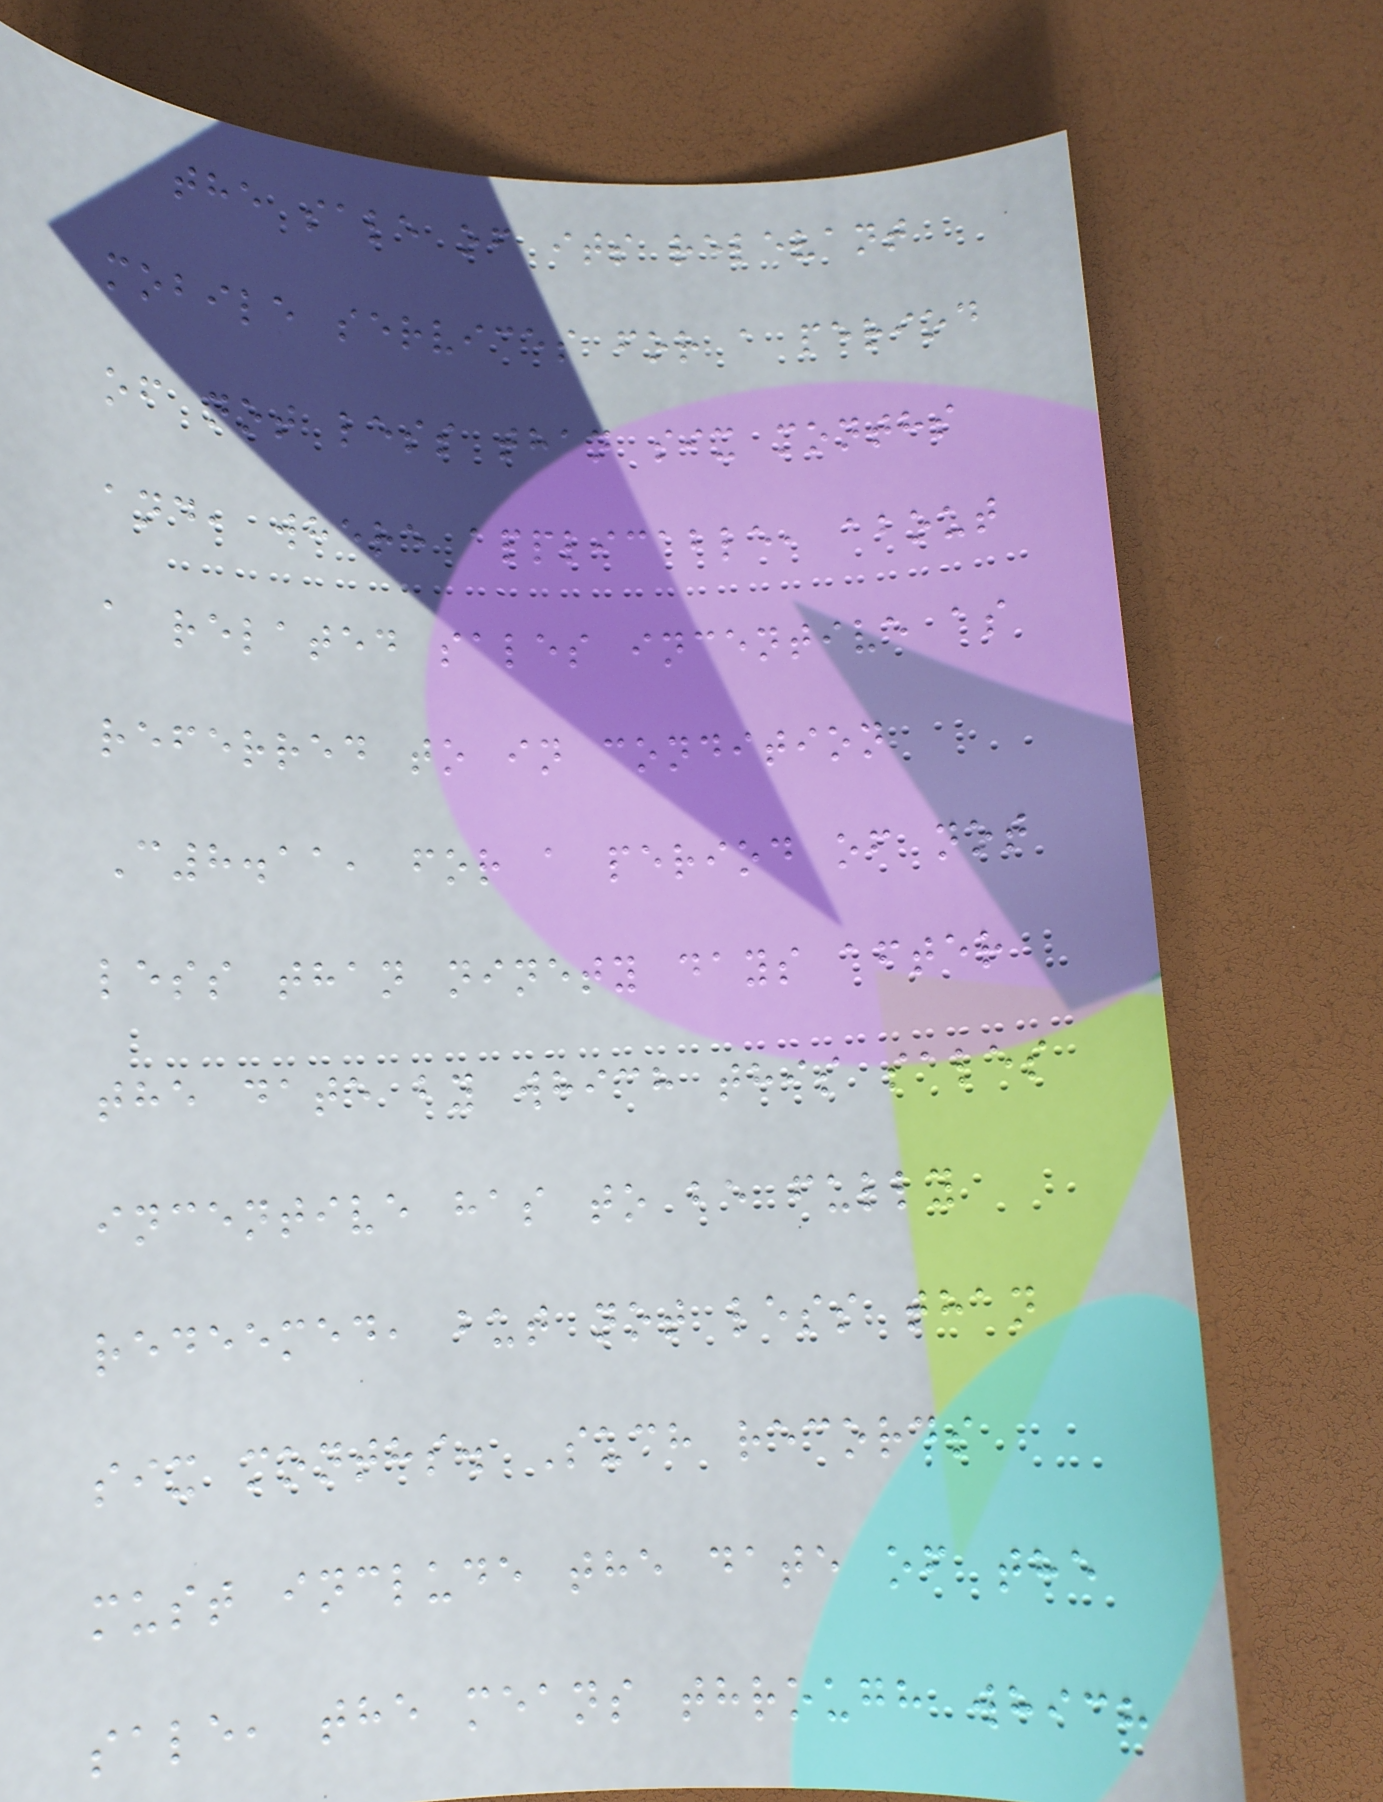the sale of its relevant
mobile services for a period
of not less than six months
and, where applicable, about
a related sales incentive as
referred to in condition
C8.11, for a period of not
less than ninety days after
the date by which this sales
incentive has to be fully
redeemed, but not less than
six months. Such records
must include the date of the
sale, the means through which
